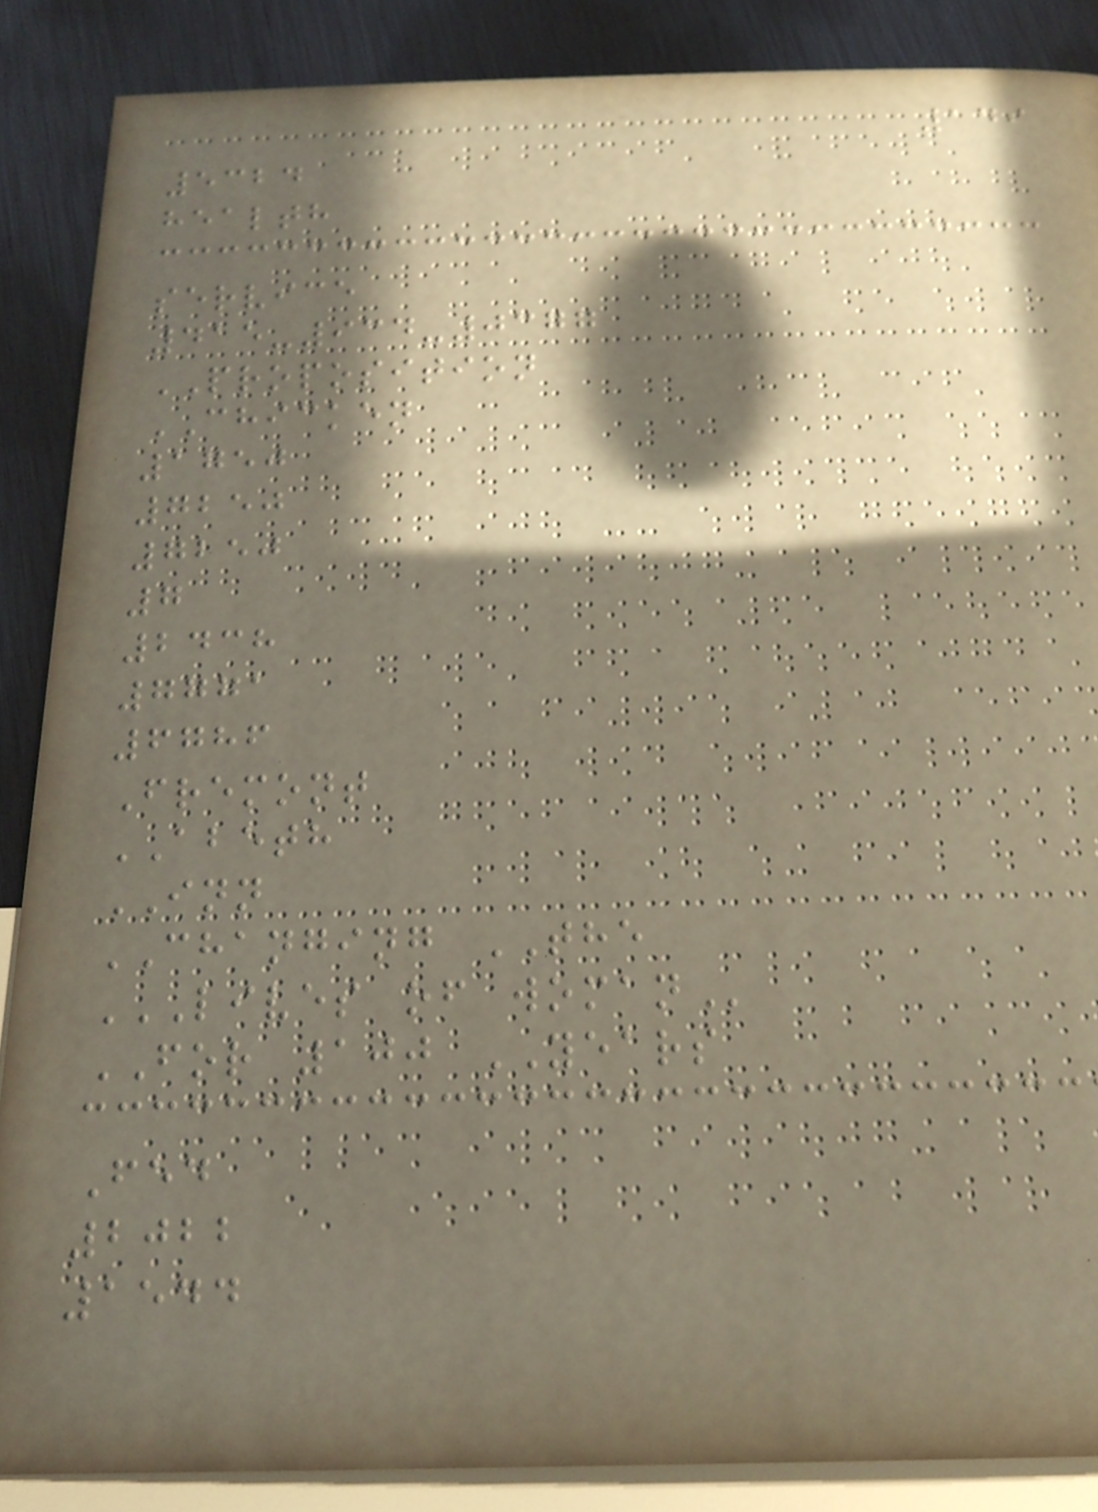149
5324
health
service
415-934-0377
PROPOSITION
CHICKEN
1750
7250
7250
7
2438
7771
6786
Fremont
ABETH
INN
CHANGING THE
LIVES OF WOMAN
FOR 100 YEARS
Fed
2022
1544
